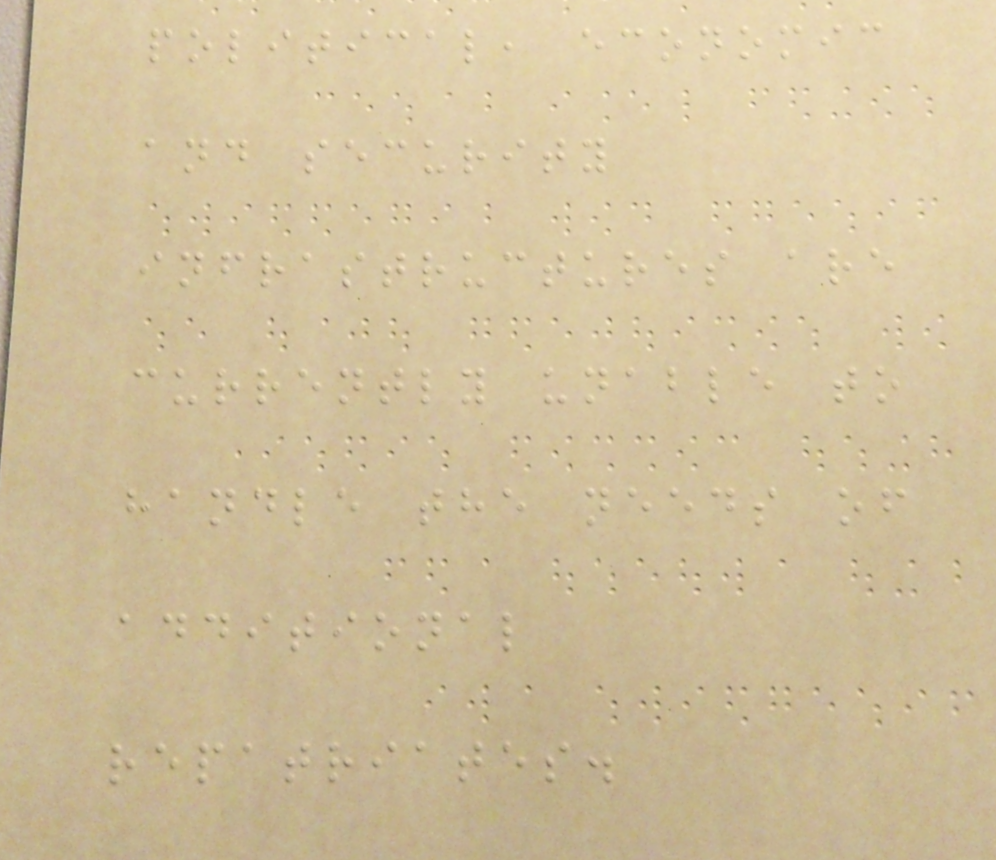political, economic
and security
infrastructures are
currently unable to
handle the needs of
additional
repatriates.
